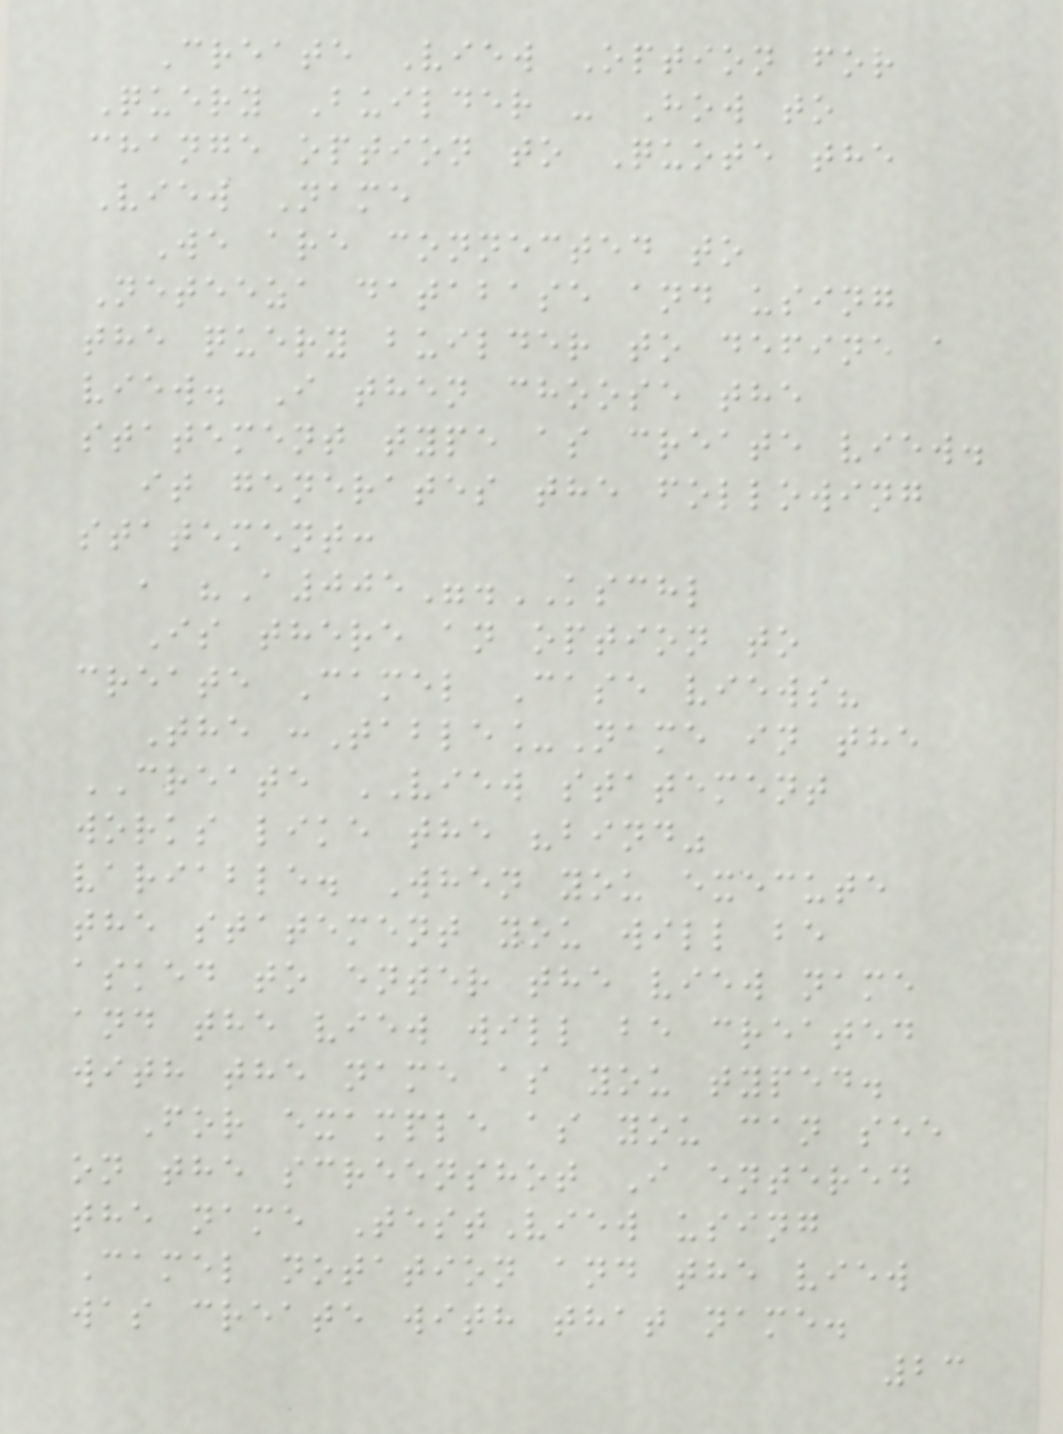Create View Option for
Query Builder - How to
change option to Quote the
View Name
We are connected to
Neteeza database and using
the query builder to define a
view. I then choose the
statement type as create view.
it generates the following
statement:
, "A005".KSCHL
Is there an option to
create Camel Case views?
The :Table_Name in the
CREATE VIEW statement
works like the "bind"
variable. When you execute
the statement you will be
asked to enter the view name
and the view will be created
with the name as you typed.
For example as you can see
on the screenshot I entered
the name TestView using
Camel notation and the view
was create with that name.
23
